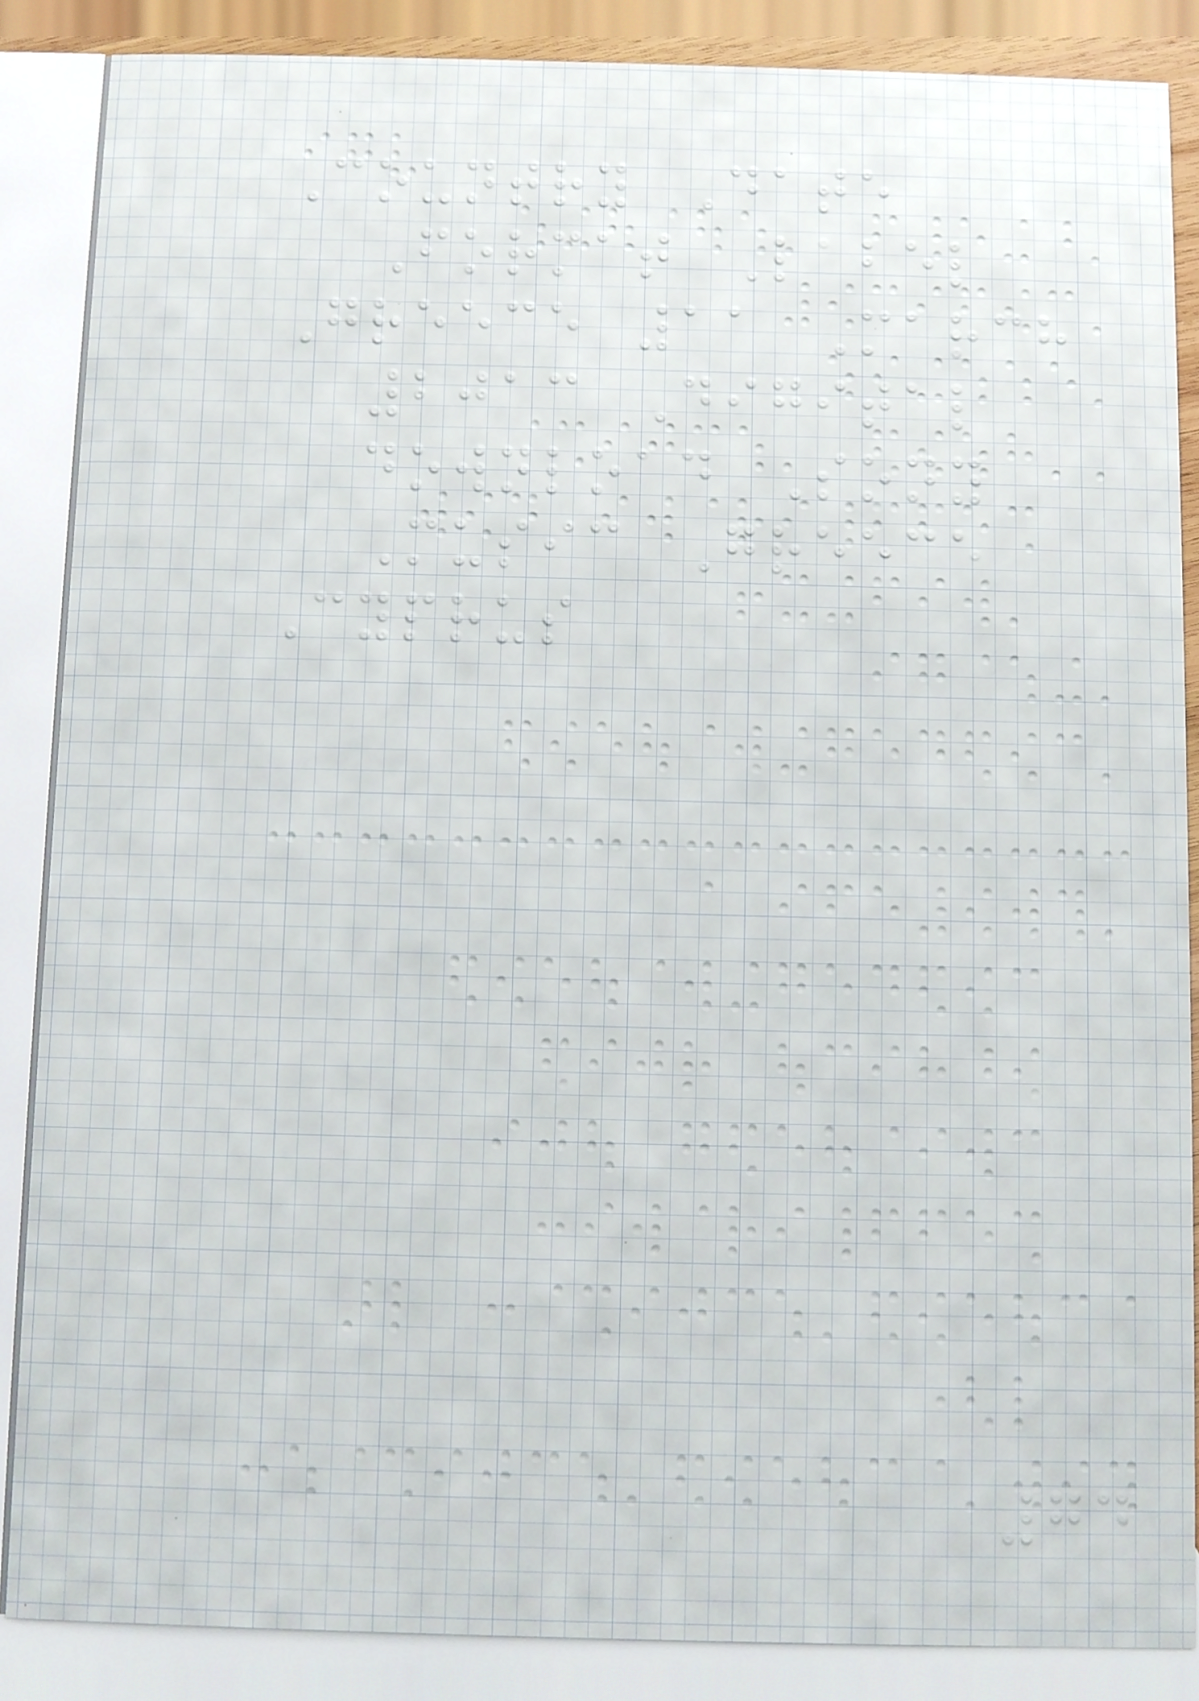Country Date
Format Label
Greece 11 March
2013 Digital
download Sony
Music Greece
Cyprus
74
